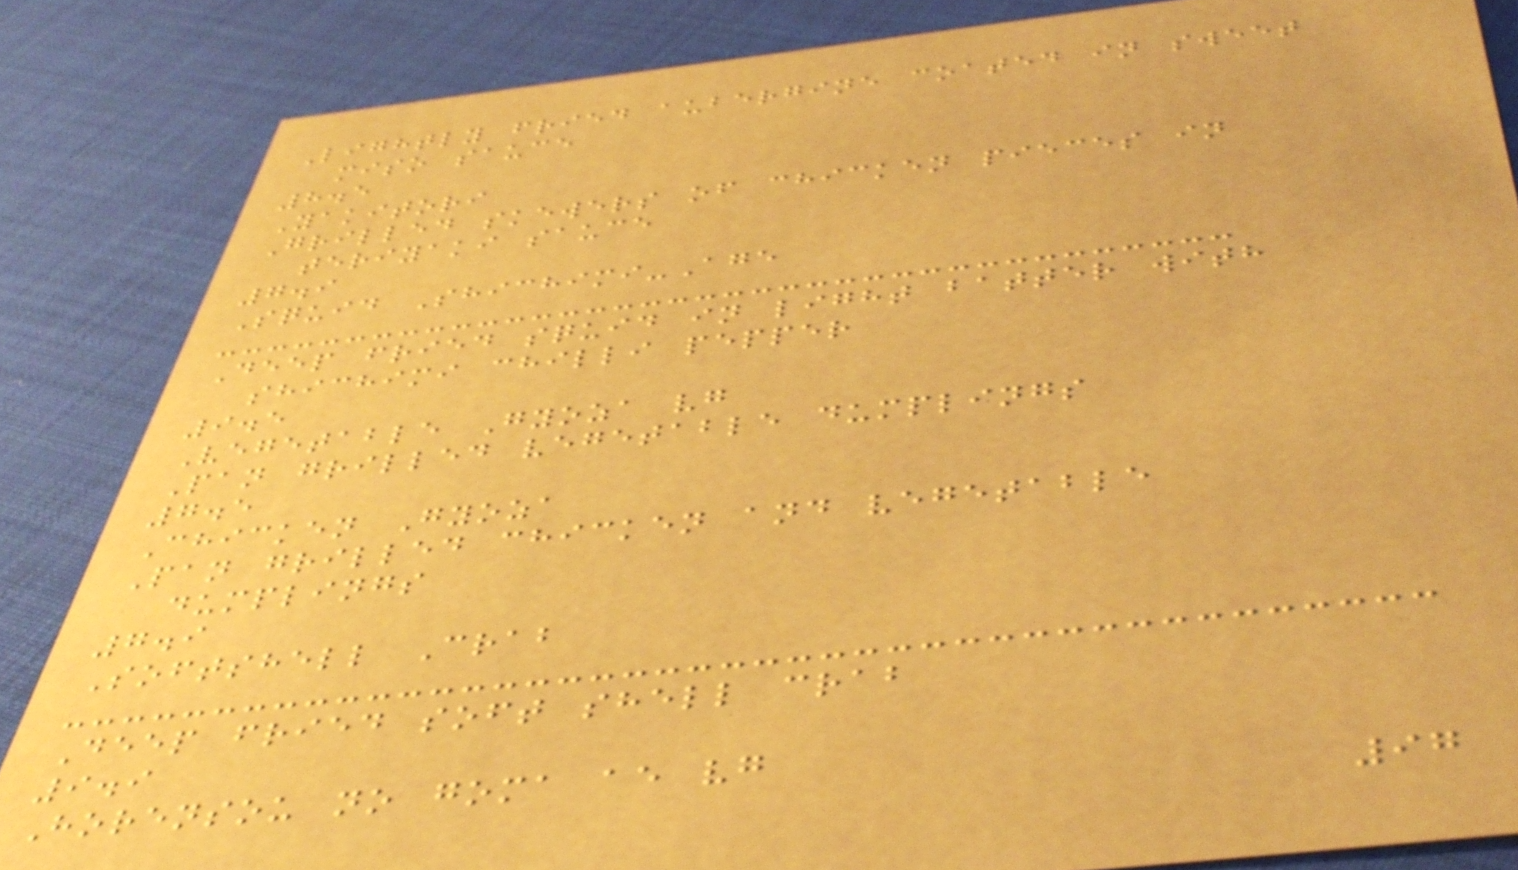Lightly fried aubergine coated in sweet
miso sauce
8.5
Yakitori
Grilled skewers of chicken pieces in
teriyaki sauce
7.9
Squid Shichimi-Age
Deep fried squid in light batter with
shichimi chilli pepper
9.5
Vegetable Gyoza vg
Pan grilled vegetable dumplings
7.5
Chicken Gyoza
Pan grilled chicken and vegetable
dumplings
7.9
Softshell Crab
Deep fried soft shell crab
9.9
Horensou no goma ae vg
97
